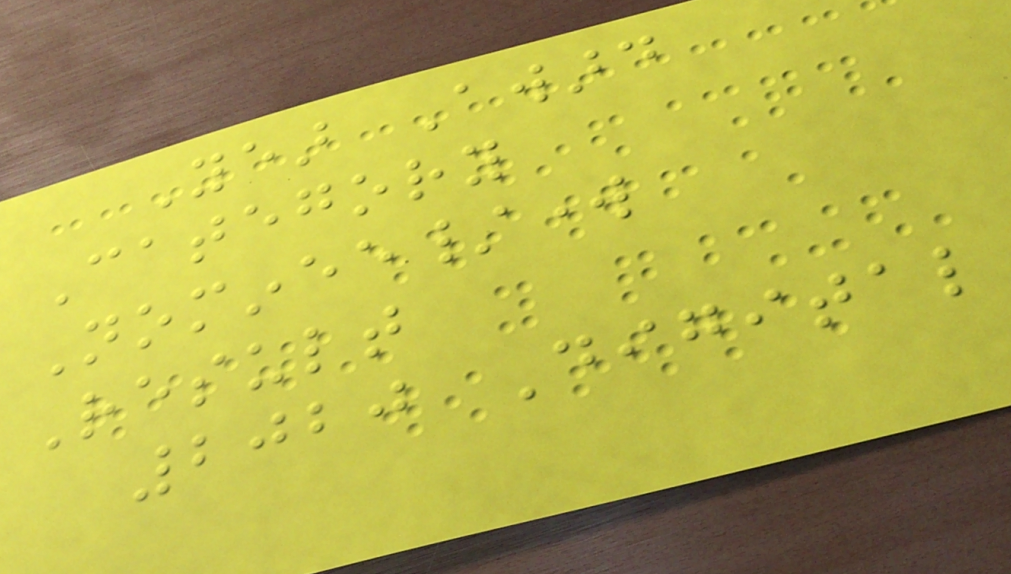Year Award
Category
Nominee/work
Result
2020 Digital
